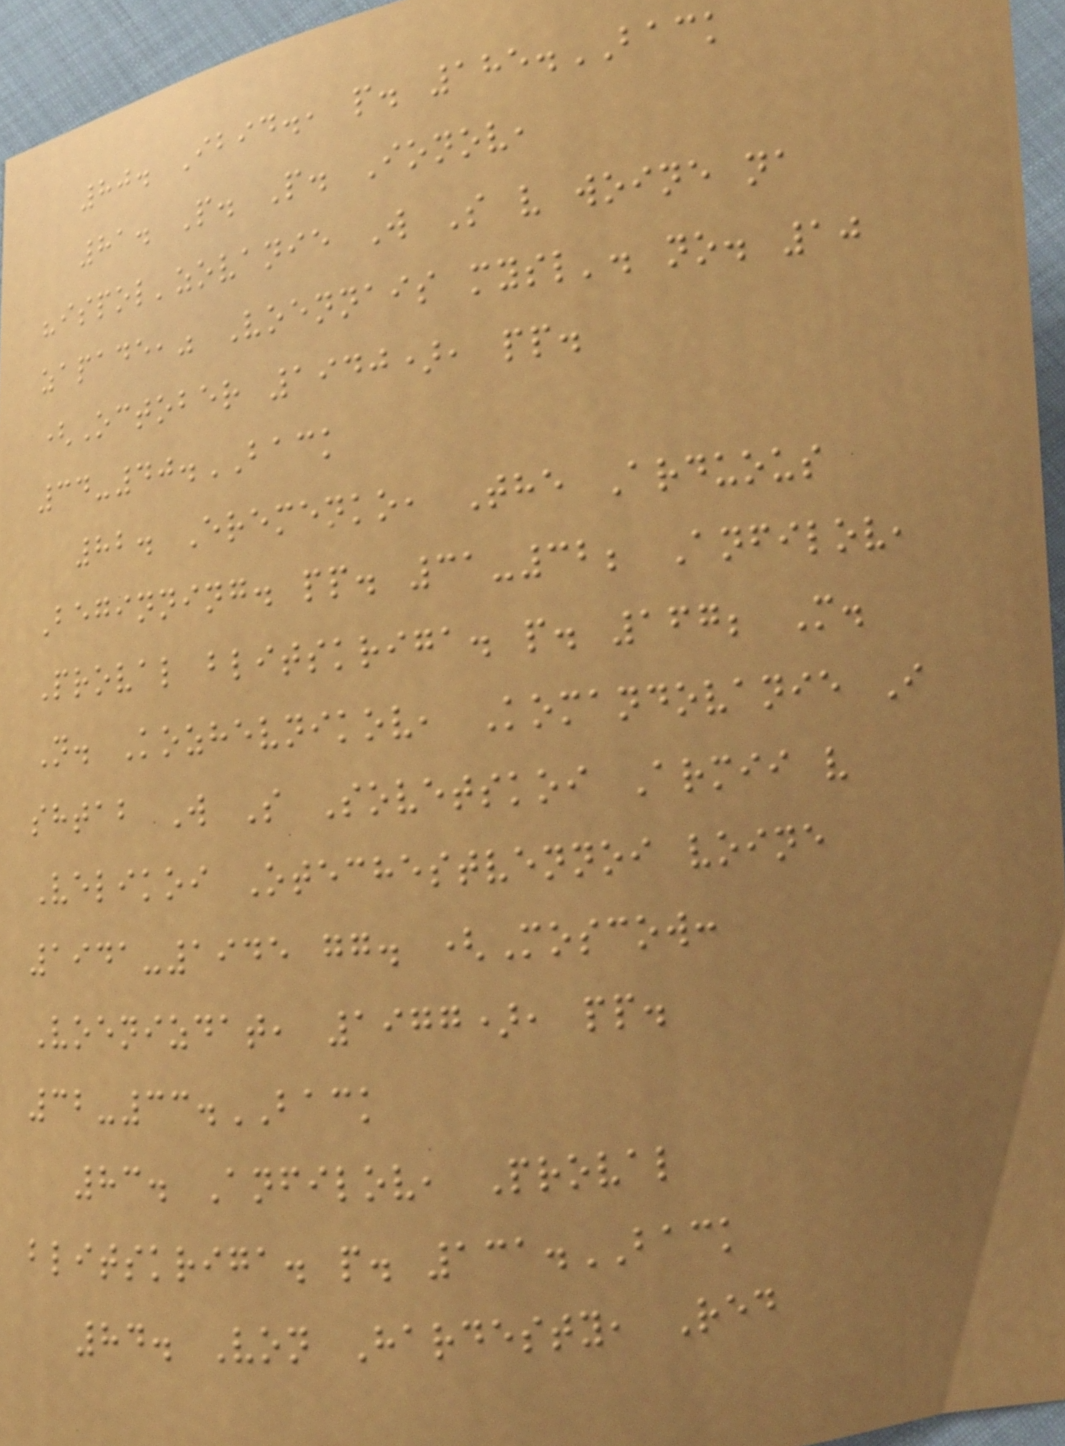80. Ibid., p. 185.BACK
81. P. P. Ionov,
"ispol'zovanie W S v woine na
zapade," Voennais mysl'. no. 10
(October 1940), pp.
34-40.BACK
82. Eremenko, The Arduous
Beginning. pp. 31-32; Anfilov,
Proval blitskriga. p. 167; M.
N. Kozhevnikov, Komandovanie I
shtab W S Sovetskoi Armii v
Velikoi Otechestvennoi voine
1941-1945 gg. (Moscow:
Voenizdat, 1977), pp.
32-33.BACK
83. Anfilov, Proval
blitskriga. p. 131.BACK
84. Von Hardesty, Red
